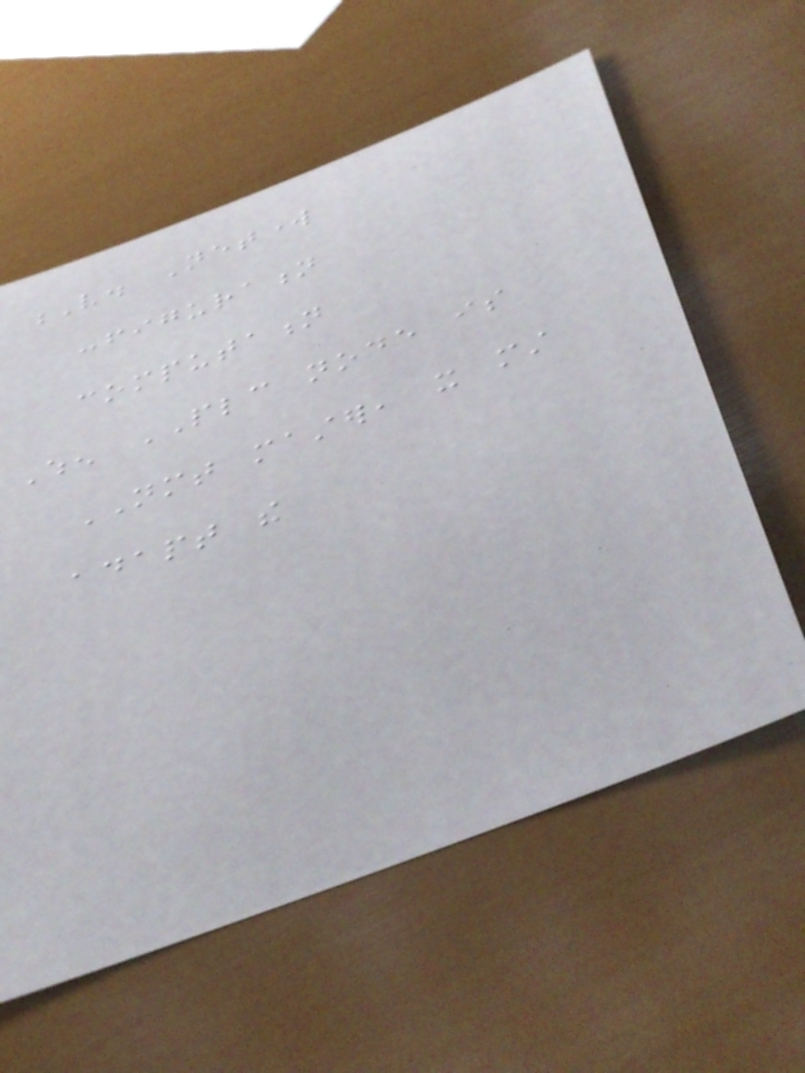V. Network
configuration
computation
When PLC node is
NMT master, it must
adapt the
